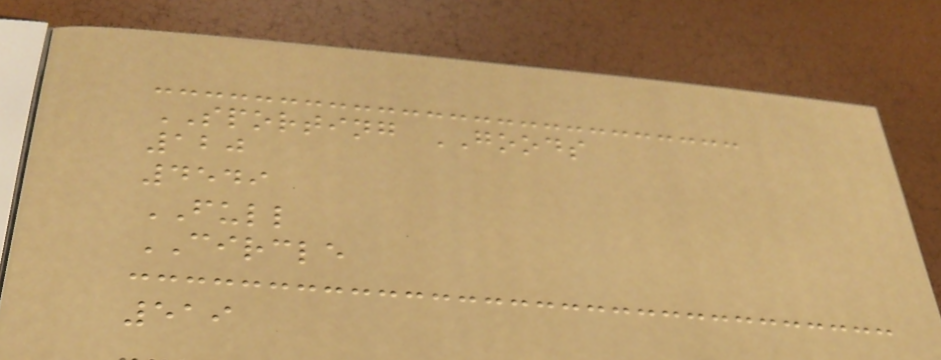SPORTING GOODS
120
4549
FULL
CIRCLE
519
